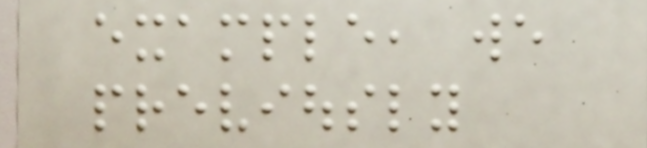example, we
previously
